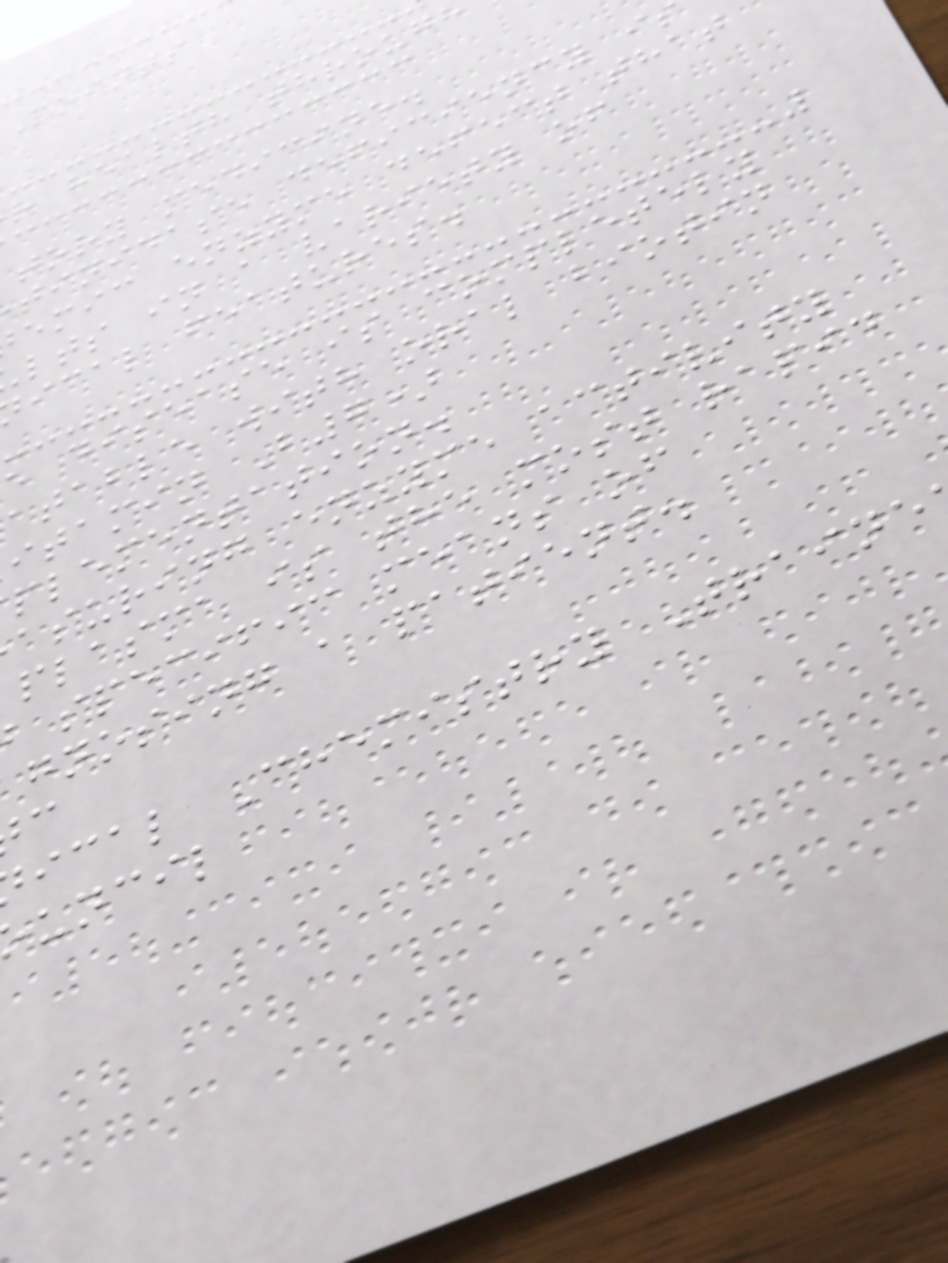Points
r health throug
tory medicine.
tinidase deficiency i
emic enzyme defect that
lts in a variety of
ical features.
e disease is completely
atable with oral biotin
itamin B7)
plementation.
asuring enzyme activity
plasma is the most rapid
specific means of
gnosing a patient.
ical Chemistry Traine
uncil
